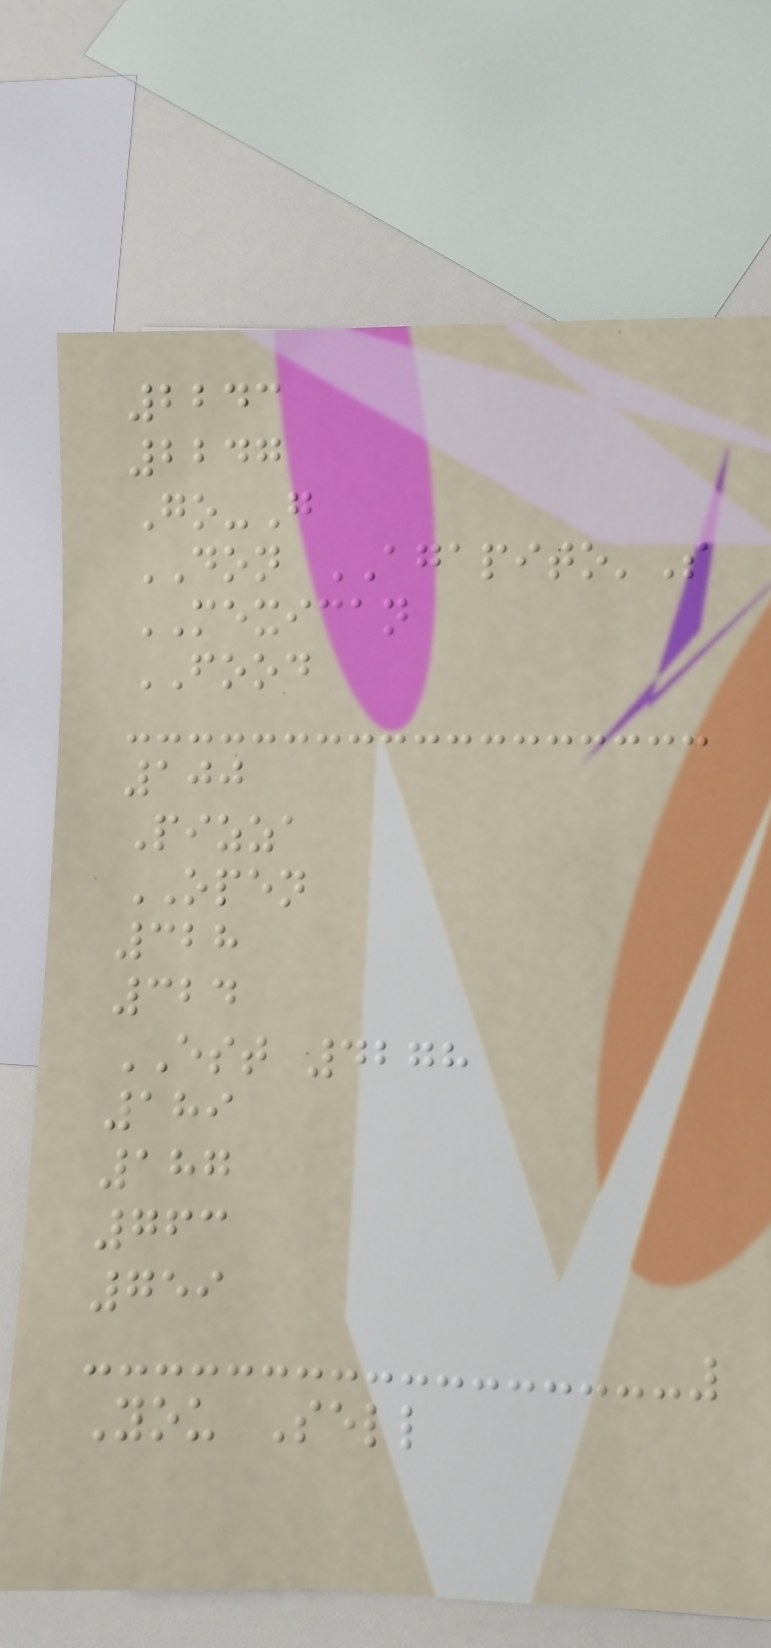2243
2247
Go-G
DON AGAPITO'S
MEXICAN
FOOD
100
Pizza
OPEN
328
324
EST 4278
189
187
763
759
You Sell
